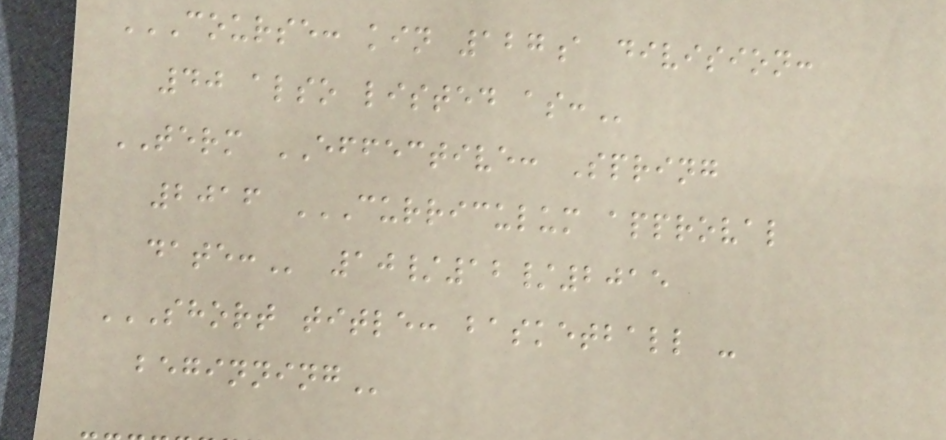COURSE: KIN 127A DIVISION:
40 ALSO LISTED AS:
TERM EFFECTIVE: Spring
2016 CURRICULUM APPROVAL
DATE: 10/12/2015
SHORT TITLE: BASKETBALL -
BEGINNING
